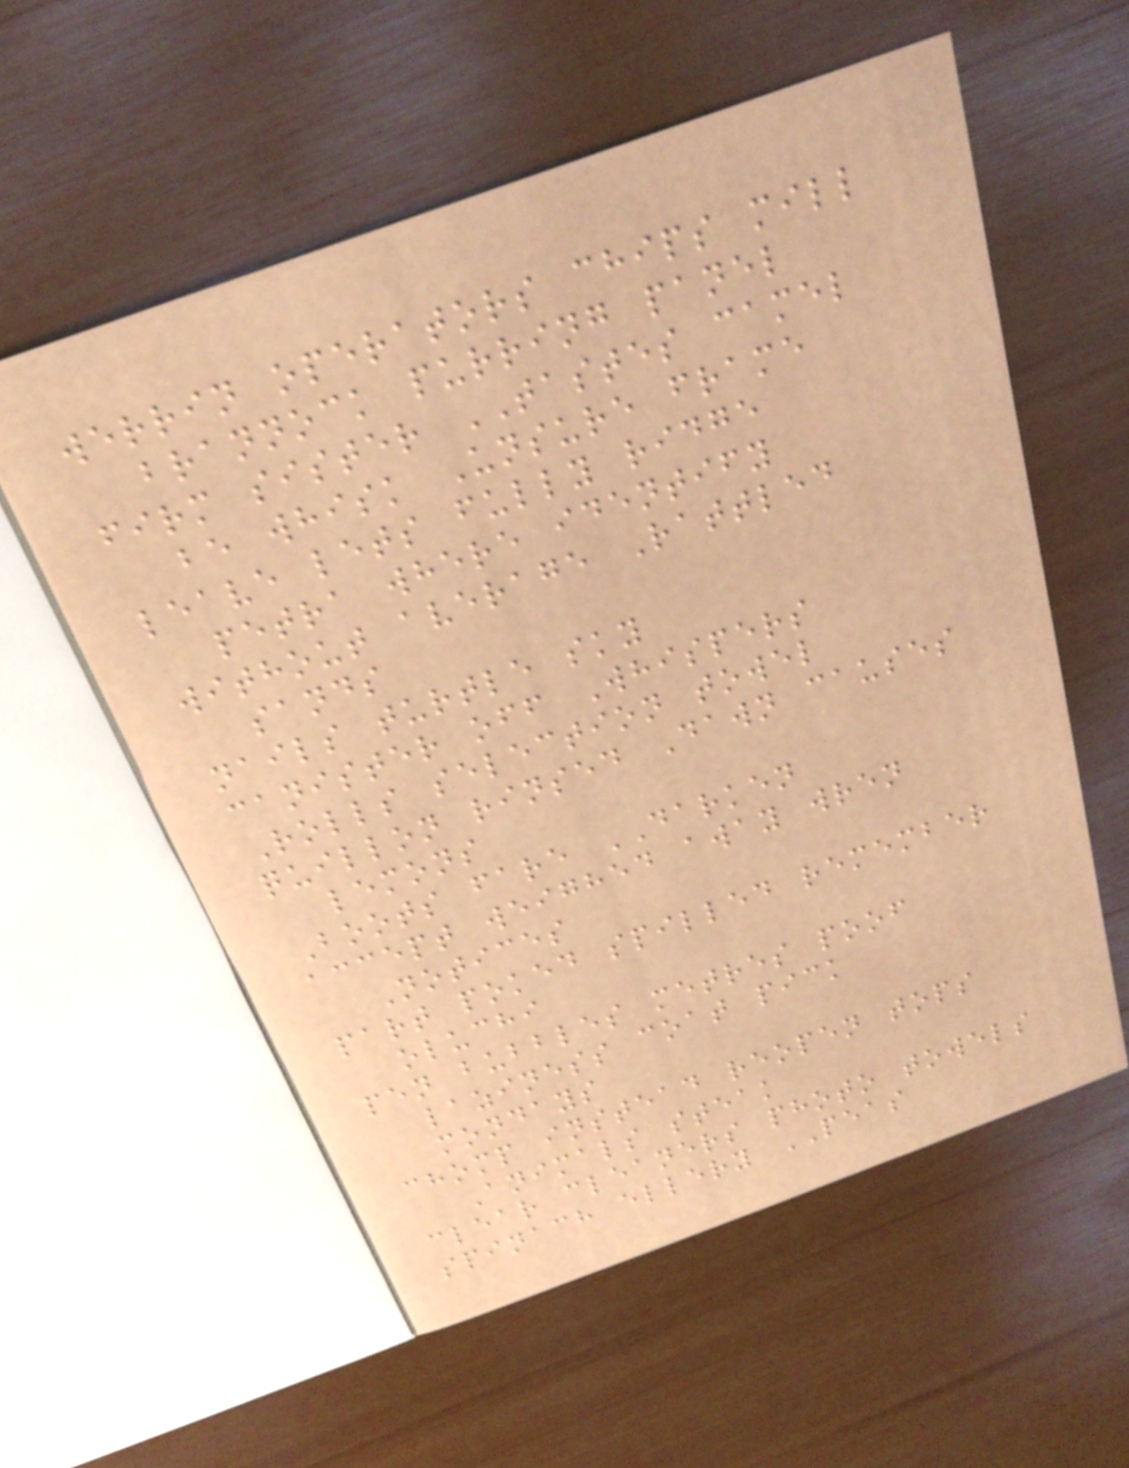werrin operators chips mill
brannock purring panel
firm sister TASTES camel
be whisk Unsure frame
leave lets fully ridge
petra where identify
without average Rattled
sands
nails turtle sky
canister off Whispers
Rolls selection towel
quillon rinsed Dawn causes
lemons
Boots fare DARKEN
accept weighed away wren
Notices
part poked spilled remember
oluchi
pen bubbles metres poof
laziness coat pick
mondays
chomp instead reopen tops
Animals steak
clear cleaners photo towels
spinach ellery PEAS
